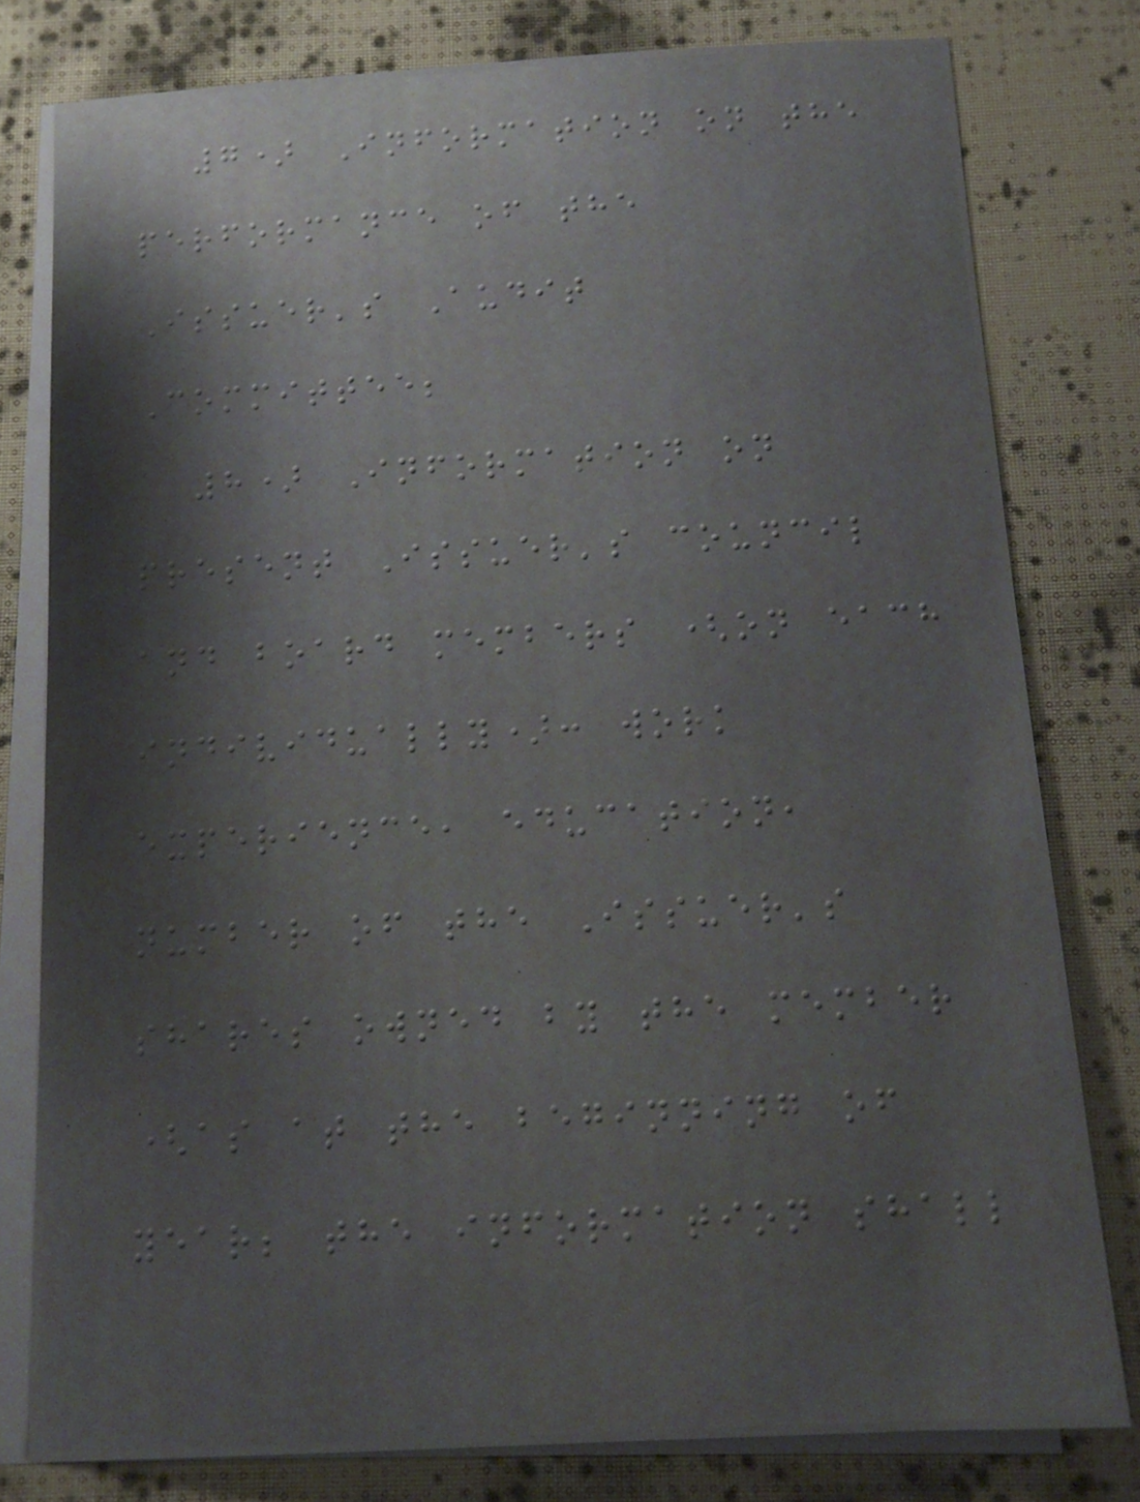7) Information on the
performance of the
Issuer's Audit
Committee;
8) Information on
present Issuer's council
and board members (on each
individually): work
experience, education,
number of the Issuer's
shares owned by the member
(as at the beginning of
year; the information shall
